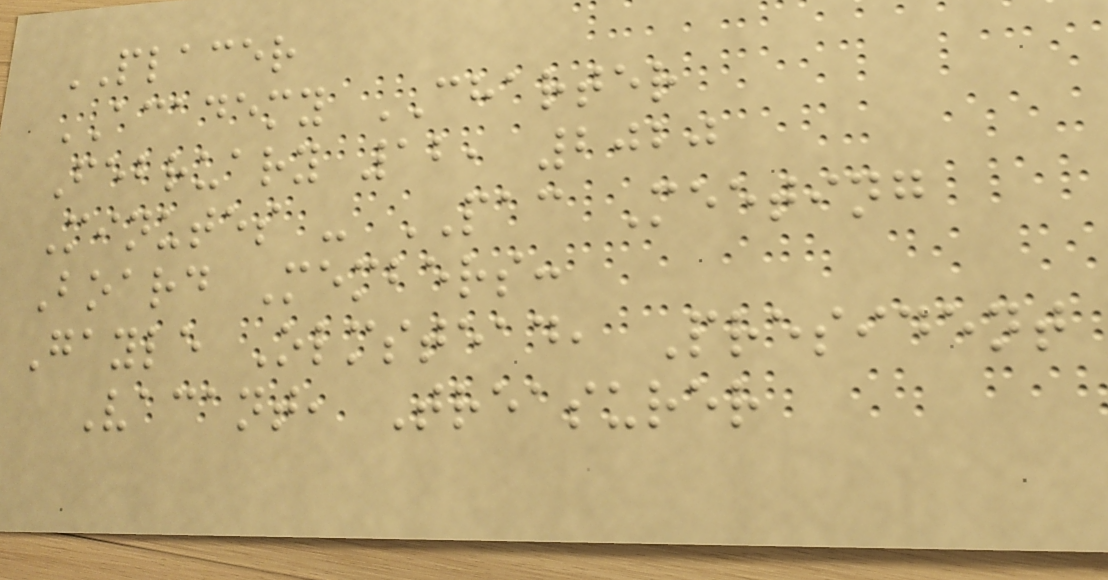PLACER
ACADEMY CHARTER
February 12, 2020
Minutes - PAC Meeting
Board Members:
Gayle Olmstead, President
Vacant, Treasurer
